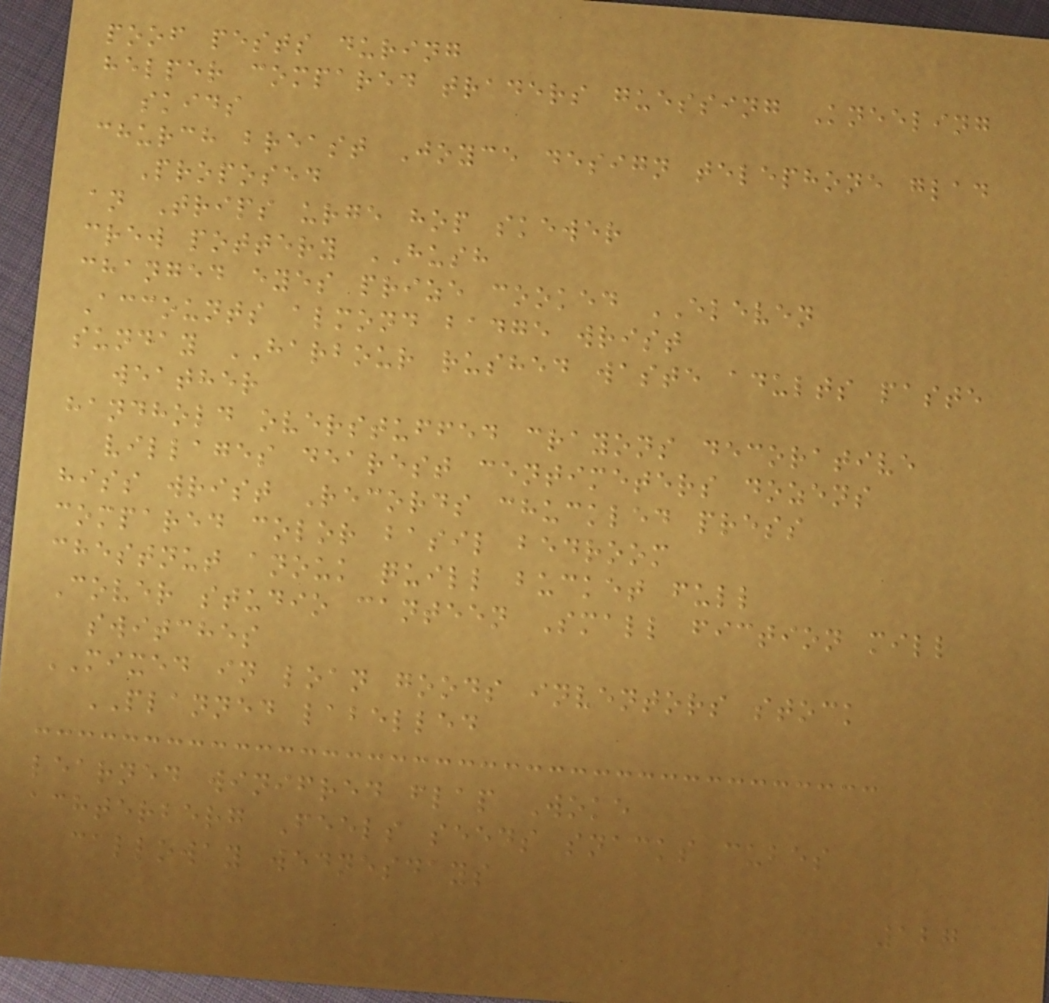poof pests during
helper compared traders guessing Kneeling
skids
church breast Joyce design telephone glad
Proposed
an Trips urge hop skewer
crew pottery HUSH
changed eyes prize cooked ELEVEN
Accounts almond badge wrist
sunday HARBOUR rushed waste adults paste
weather
handhold overstuffed crayons decorative
villages dearest centimeters dozens
hiss wrist Records chuckled press
compared color basil bedroom
chestnut anouk quill bucket full
Cover studio canteen Small fiction mill
switches
MIXED in loan goods inventors stock
PLANNED labelled
learned winifred flap Woke
achterberg Feels seeds snacks cubes
calloway wednesdays
127
